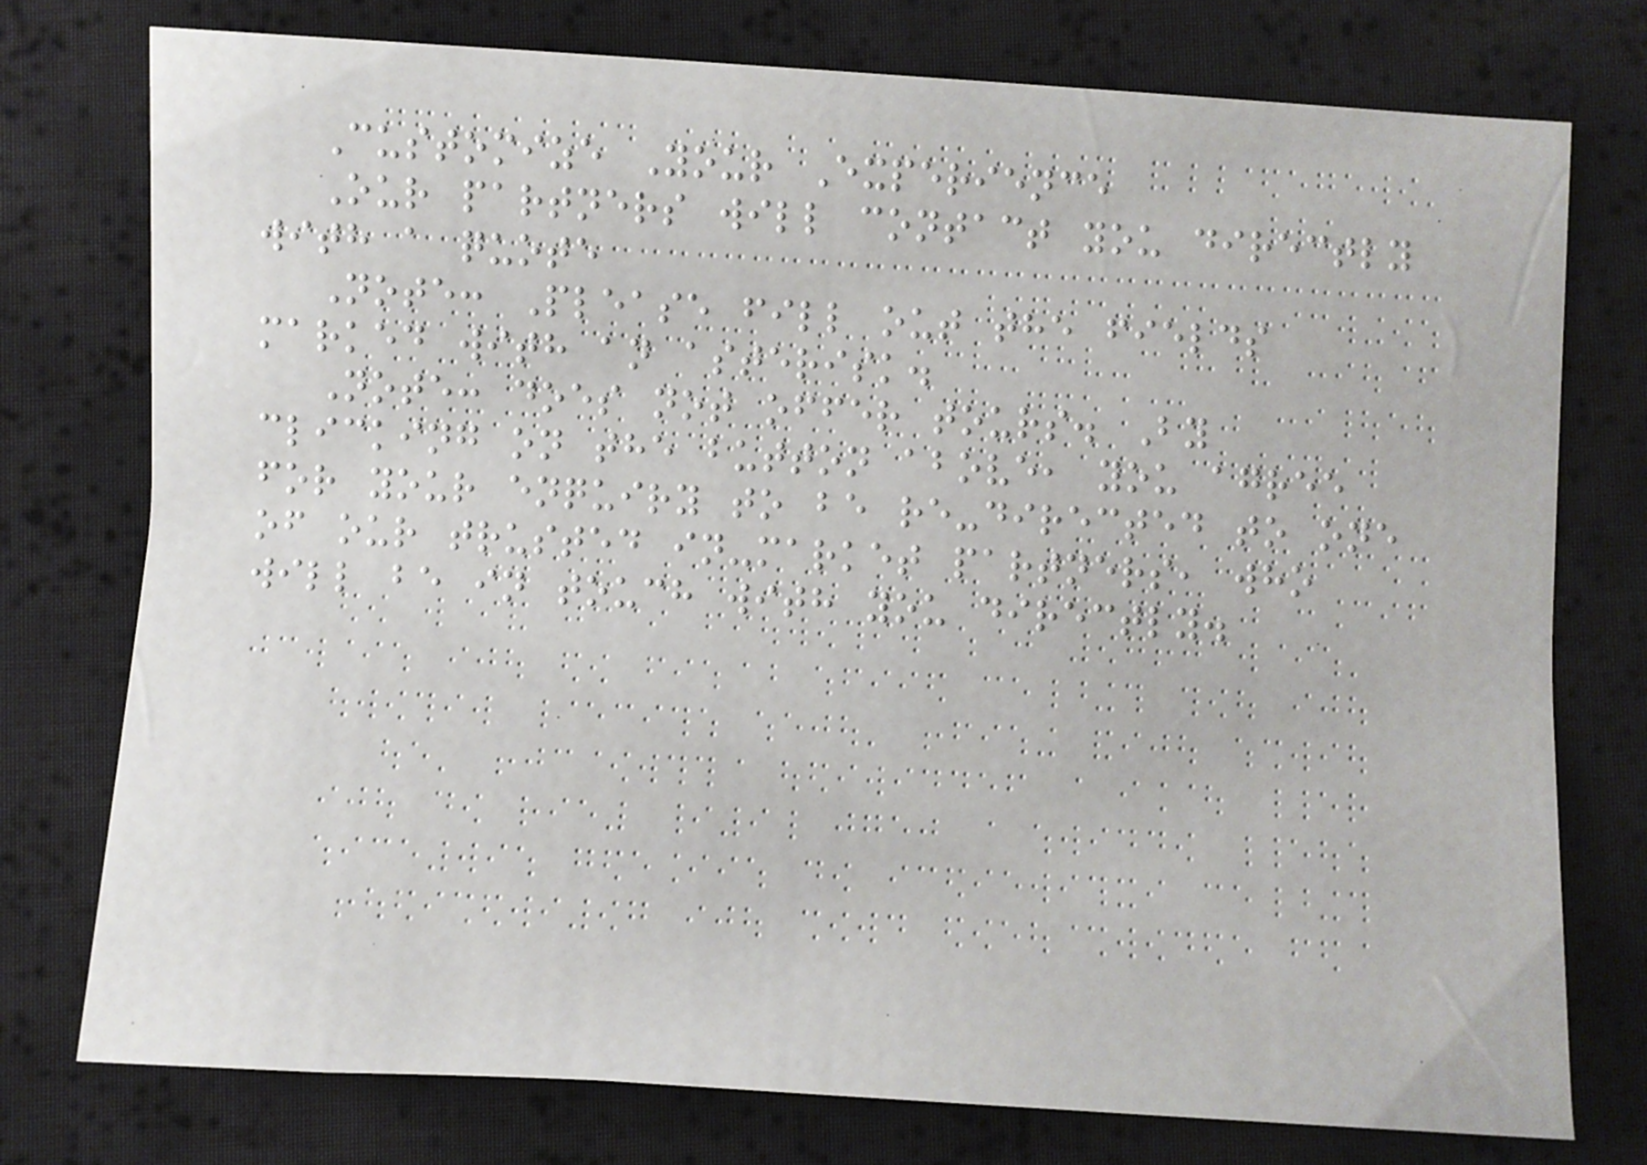Customize Your Experience
Our partners will contact you directly
with a quote
Note: Please fill out the fields
marked with an asterisk.
Note: does not offer tours. By
clicking on the button above, you agree
for your enquiry to be re-directed to one
of our trusted in-market partners, who
will be in touch with you directly.
